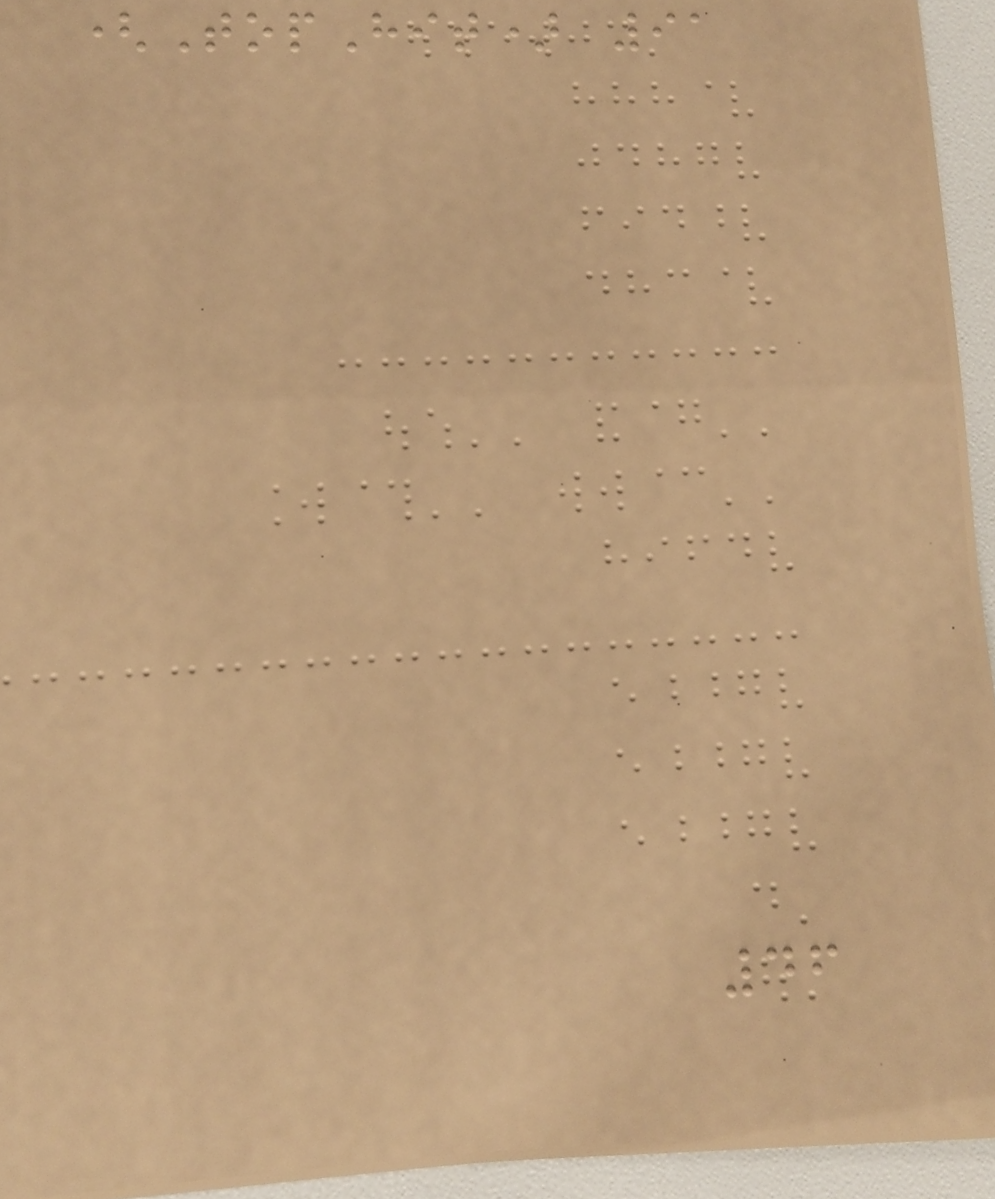(TopHit) 91
46
